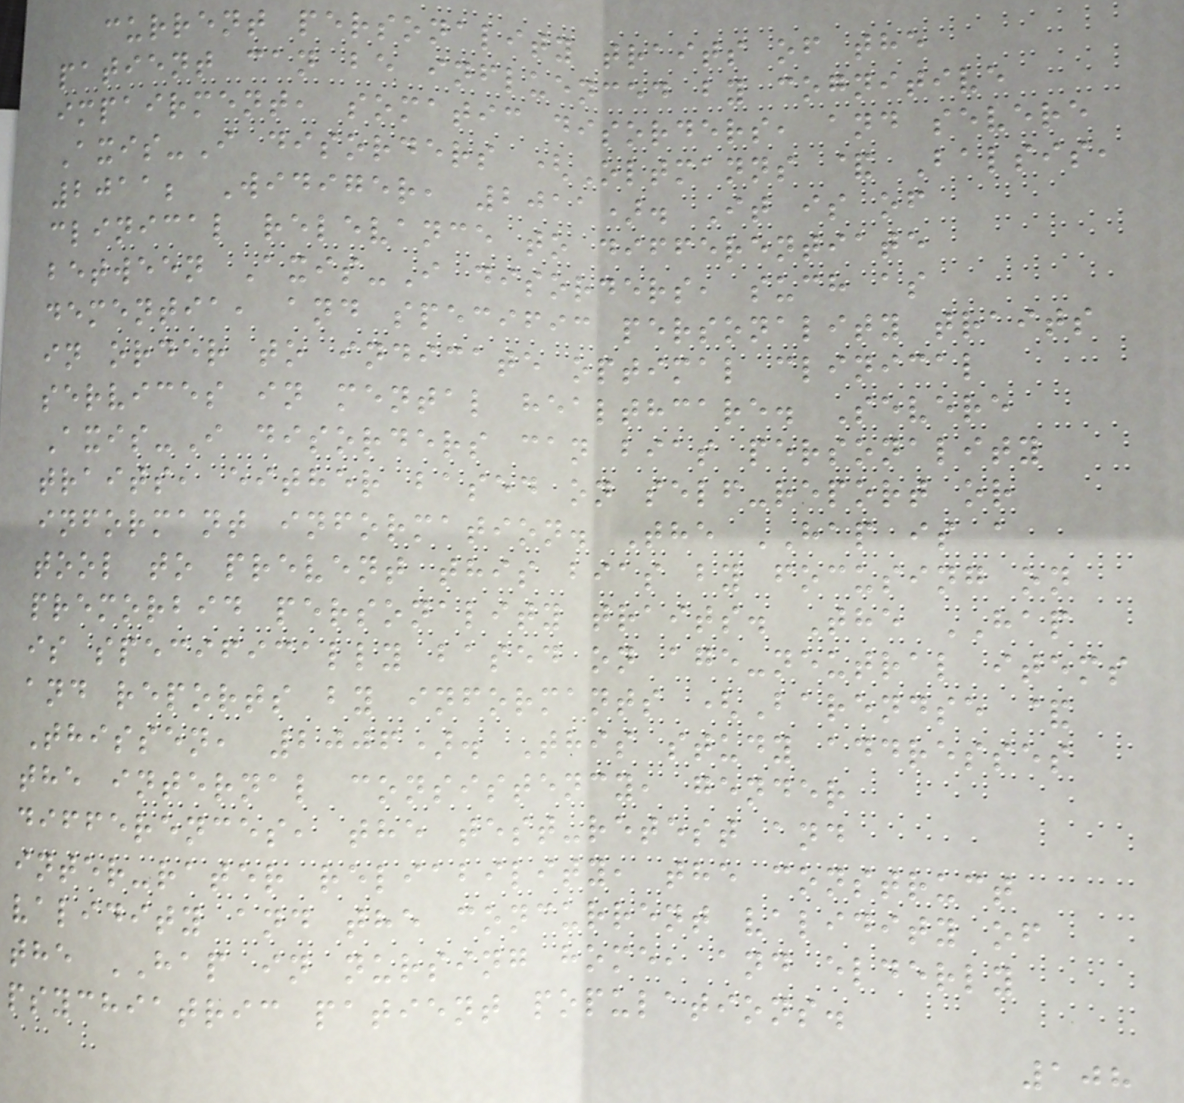current personality traits of the
patient can be influenced by cognitive
impairment, somatic disorders, and severe
Axis-I disorders (Oltmanns & Balsis,
2011; Widiger, 2011). It is of
clinical relevance to differentiate
between Axis-I disorders, such as
dementia, and specific personality traits
in order to indicate optimal clinical
services in mental healthcare. Severe
Axis-I disorders can bias personality
traits, either based on self-report or
informant information. The HAP is a
tool to prevent this bias by focusing on
premorbid personality traits. The HAP
is specifically based on age-neutral items
and reports by informants (Barendse &
Thissen, 2006). This study addresses
the internal consistency, gender
differences, the test-retest and
inter-rater reliability, the construct
validity and the concurrent validity of
the HAP in nursing home, and elderly
psychiatric patient populations.
108
